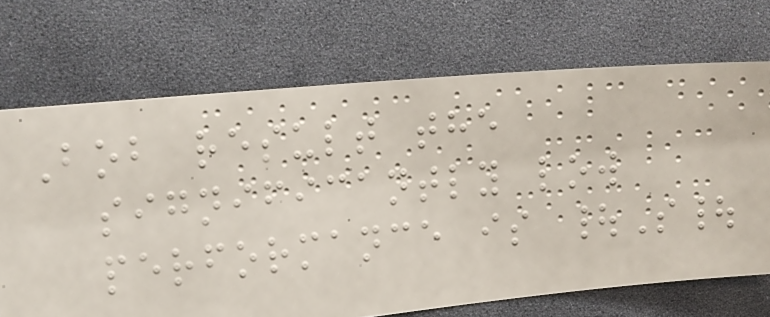Bob result the
significantly low
performance is |S|
